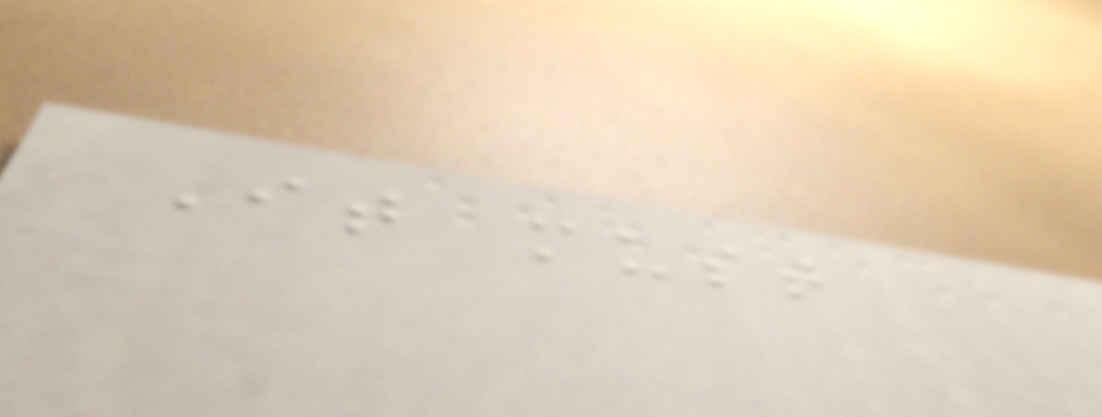It must
